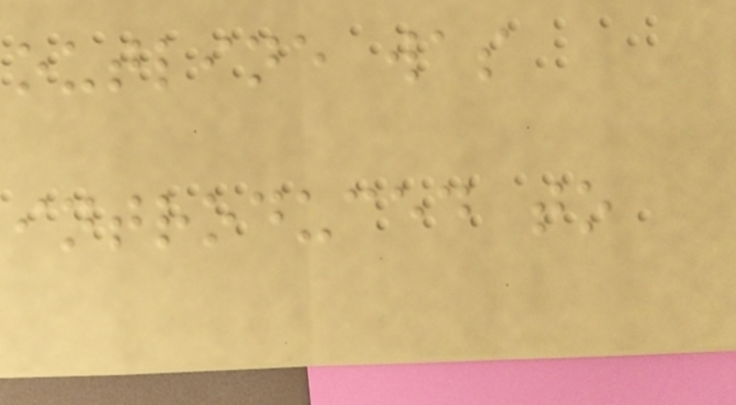outline was
introduced to
